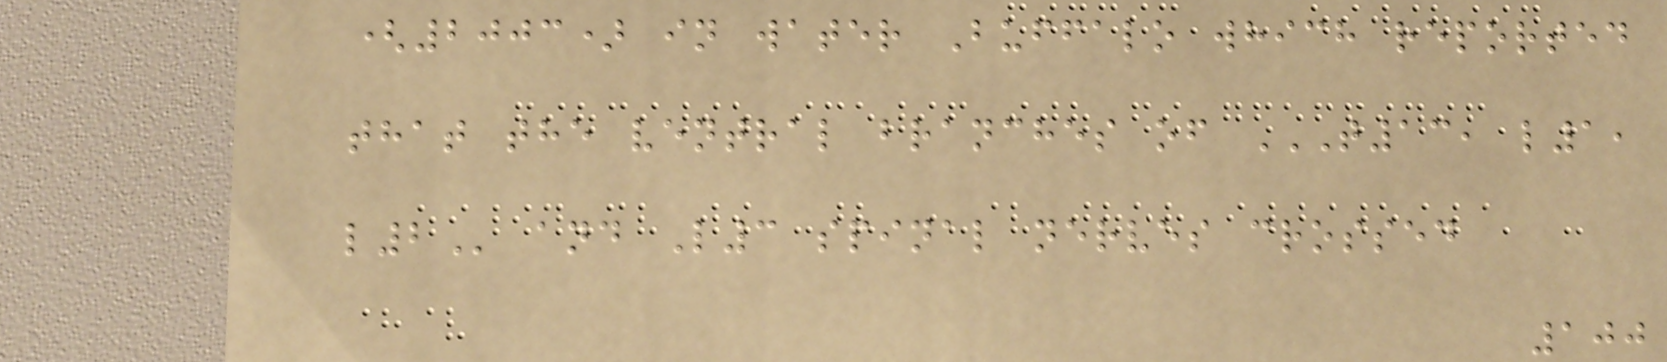(2003) in water Buffalo which reported
that the ventral branches of T13, L1,
L2 and L3 spinal nerves crossed
100
